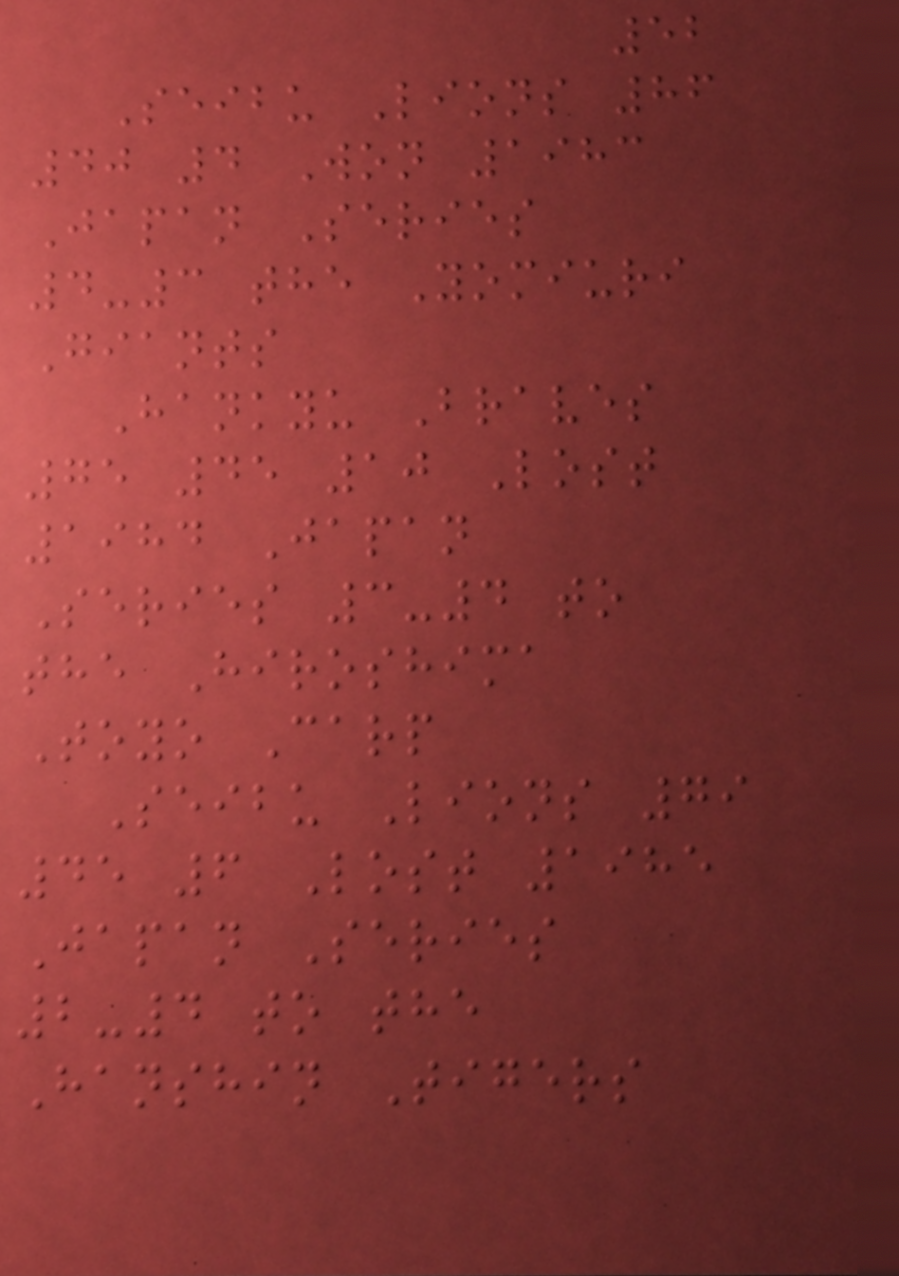52
Seibu Lions 86
40 4 Won 1983
Japan Series
4-3 the Yomiuri
Giants
Hankyu Braves
75 45 10 Lost
1984 Japan
Series 3-4 to
the Hiroshima
Toyo Carp
Seibu Lions 79
45 6 Lost 1985
Japan Series
2-4 to the
Hanshin Tigers
